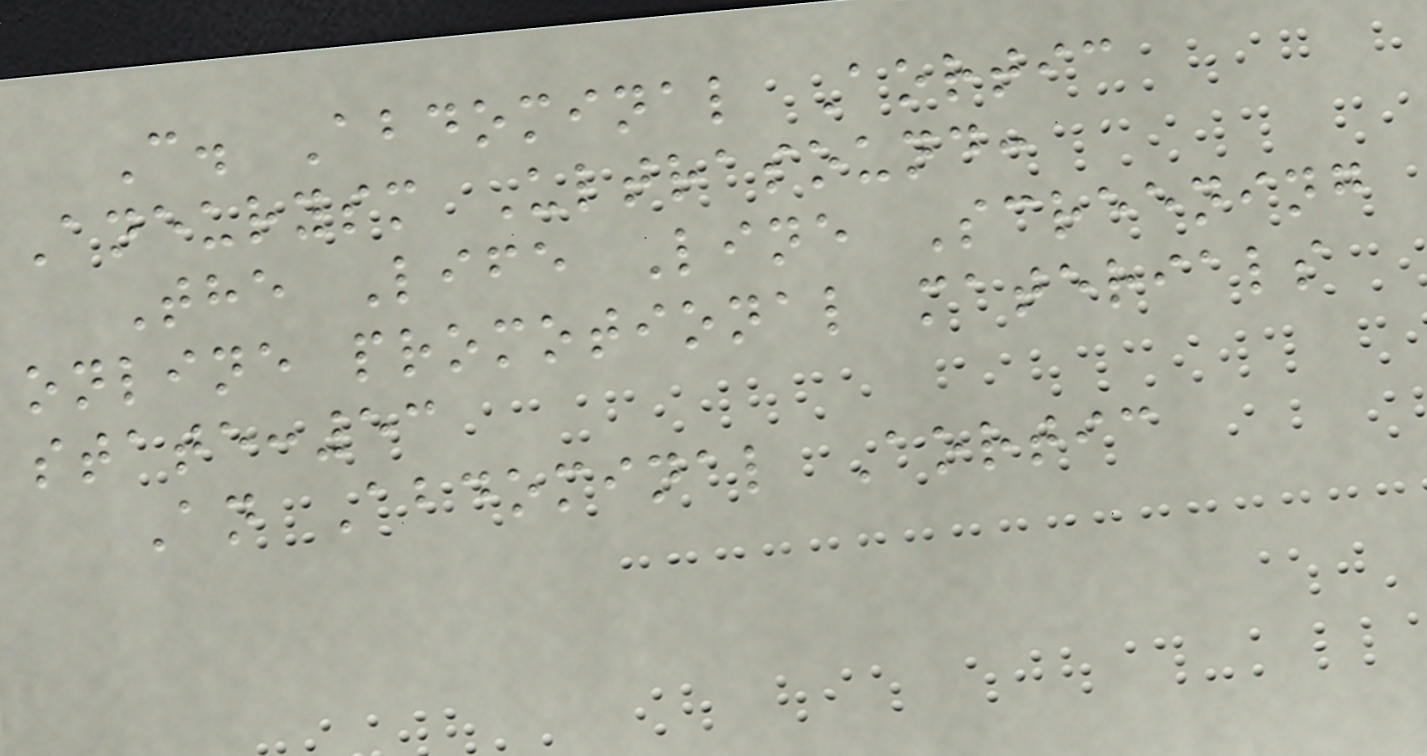C. Abdominal Aortic
Aneurysm Ultrasound:
The Life Line Screening
online promotional materials
state:53
An Abdominal Aortic
